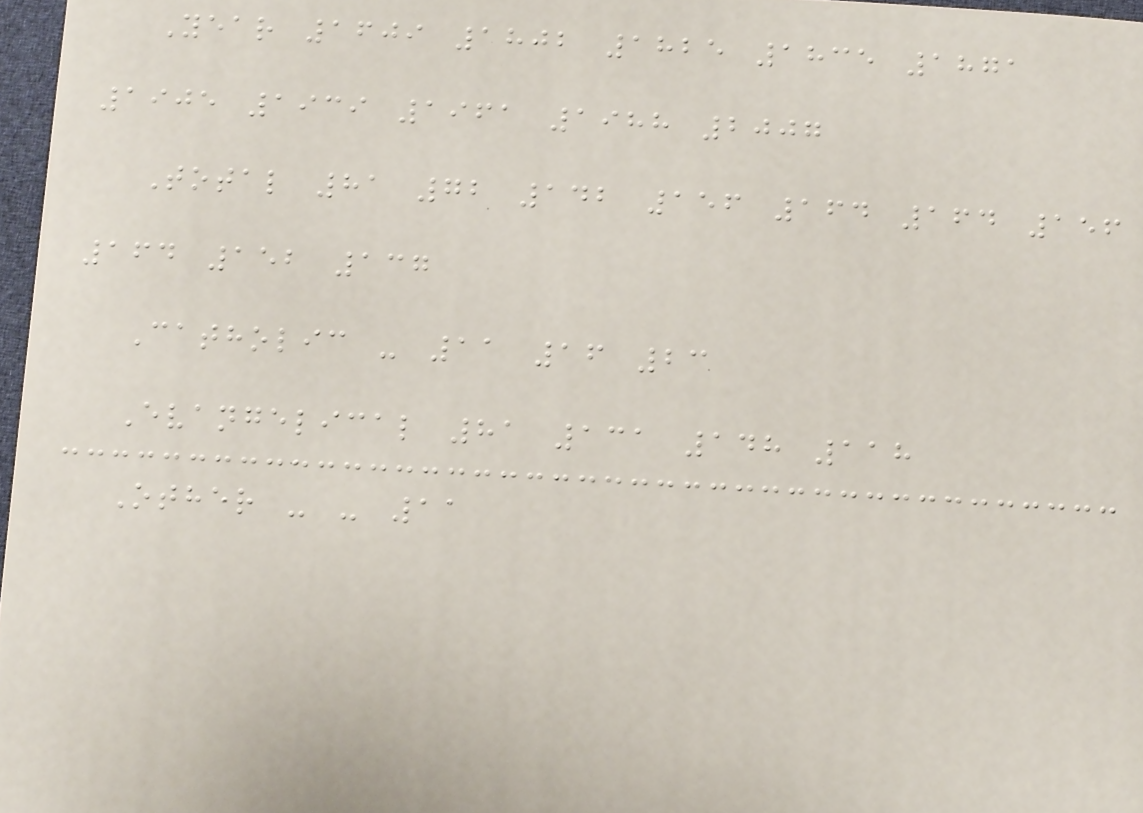Year 1609 1802 1825 1835 1871
1905 1939 1961 1988 2007
Total 81 72 142 156 164 164 156
164 152 137
Catholic - 11 16 23
Evangelical 81 131 148 118
Other - - 11
